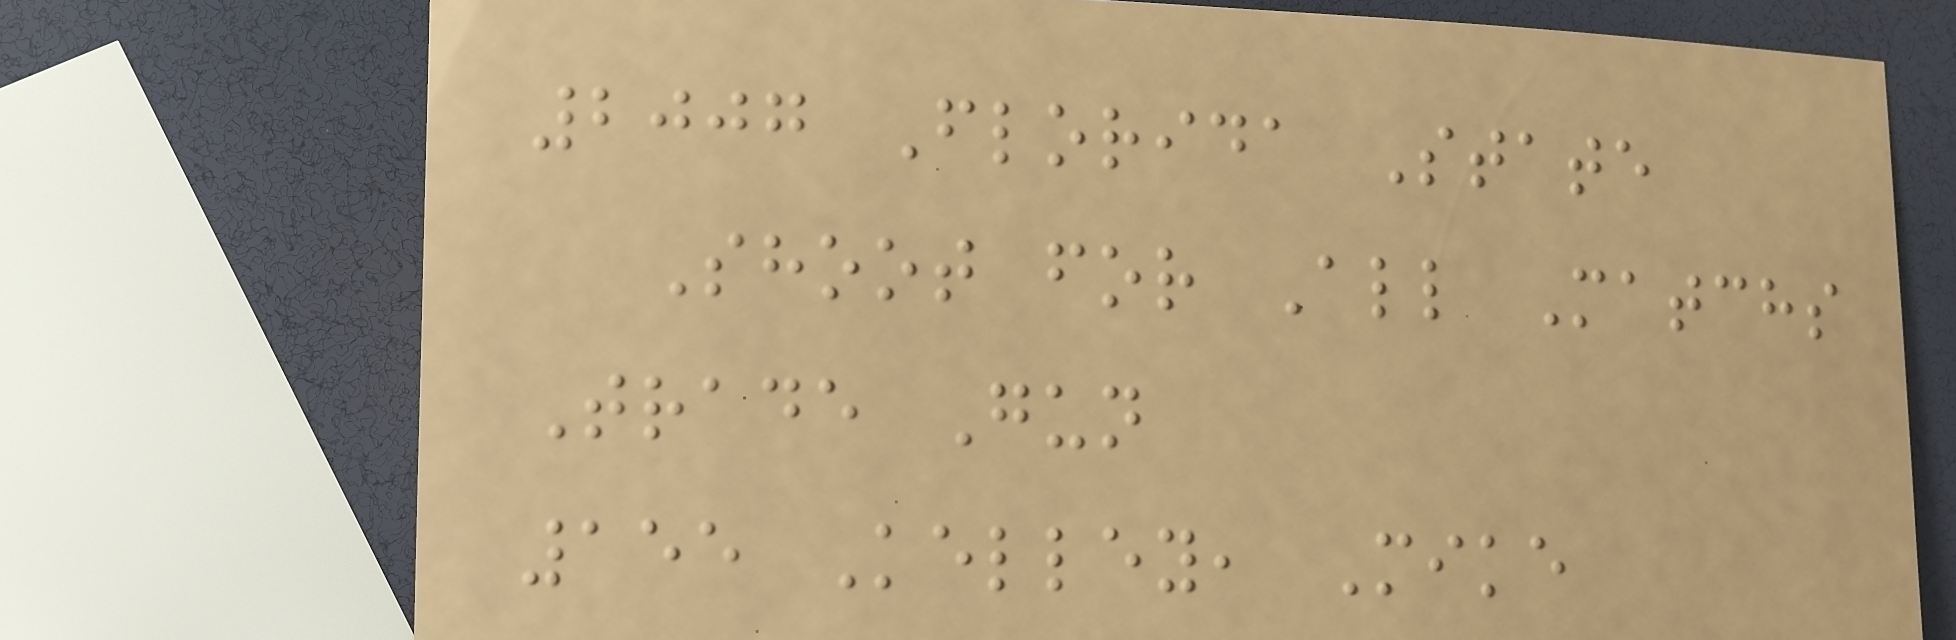2007 Florida State
Shoot for All Matchs
Trade Gun
155 Kelley, Mike
